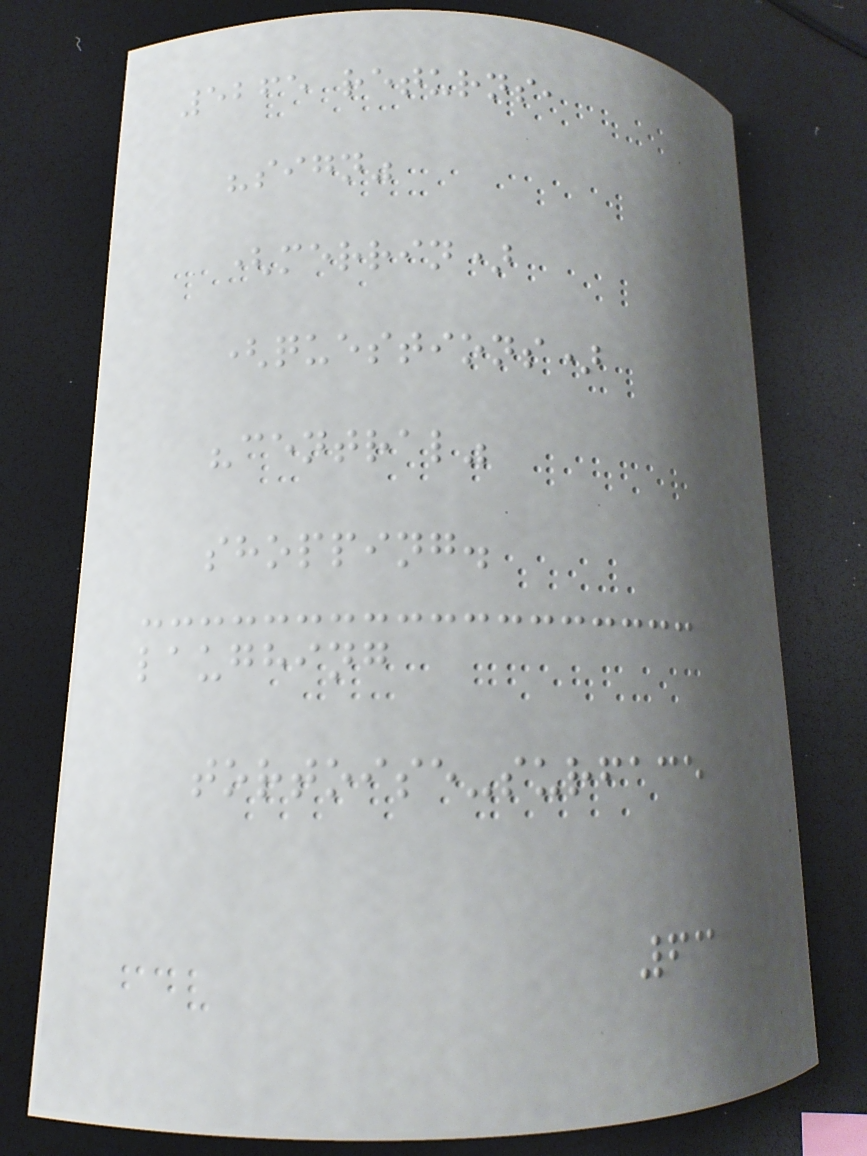5265 returns,
"sign"
(merrin)
(questions)
"central"
shopping.
laughing
tortoise-surface
63
